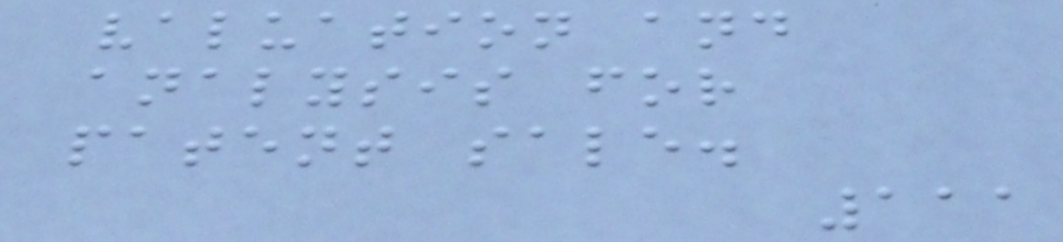valuation and
analysis for
patent sale.
111
